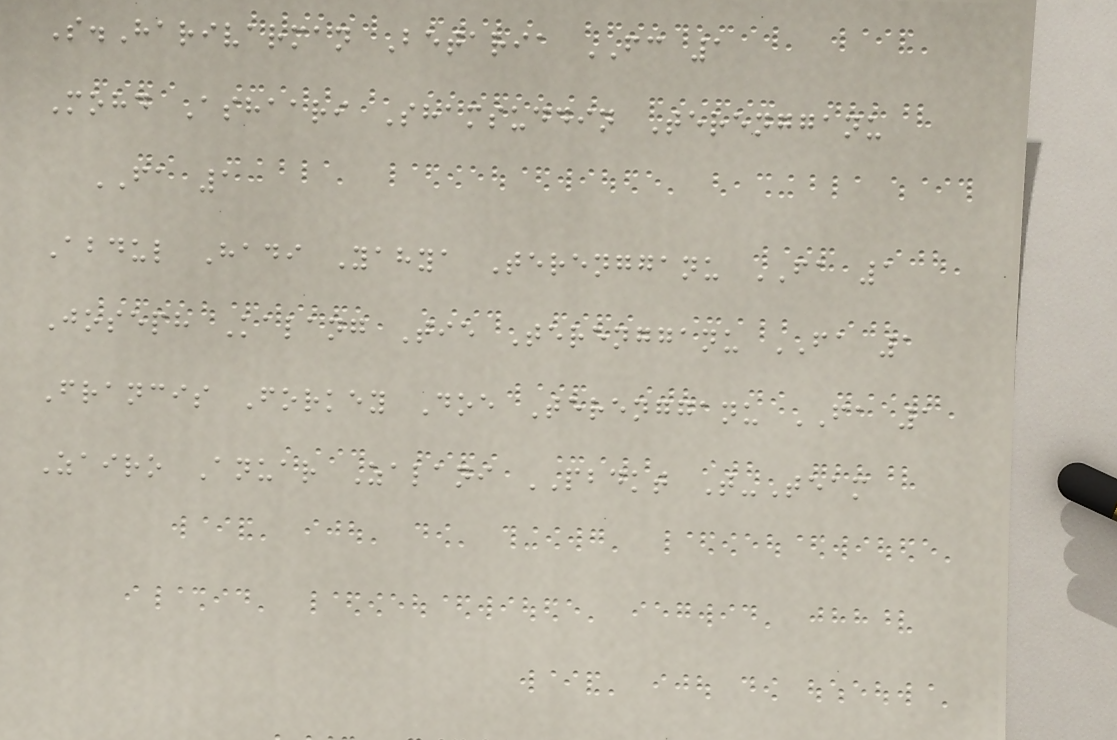S.Harivarman Betaria FC 1
Mohd Ashaari Shamsuddin Terengganu
FA 1
Abdul Hadi Yahya Terengganu FA 1
Joseph Kalang Tie Terengganu FA 1
Francis Forkey Doe Terengganu FA 1
Zairo Anuar Zalani PBDKT T-Team
